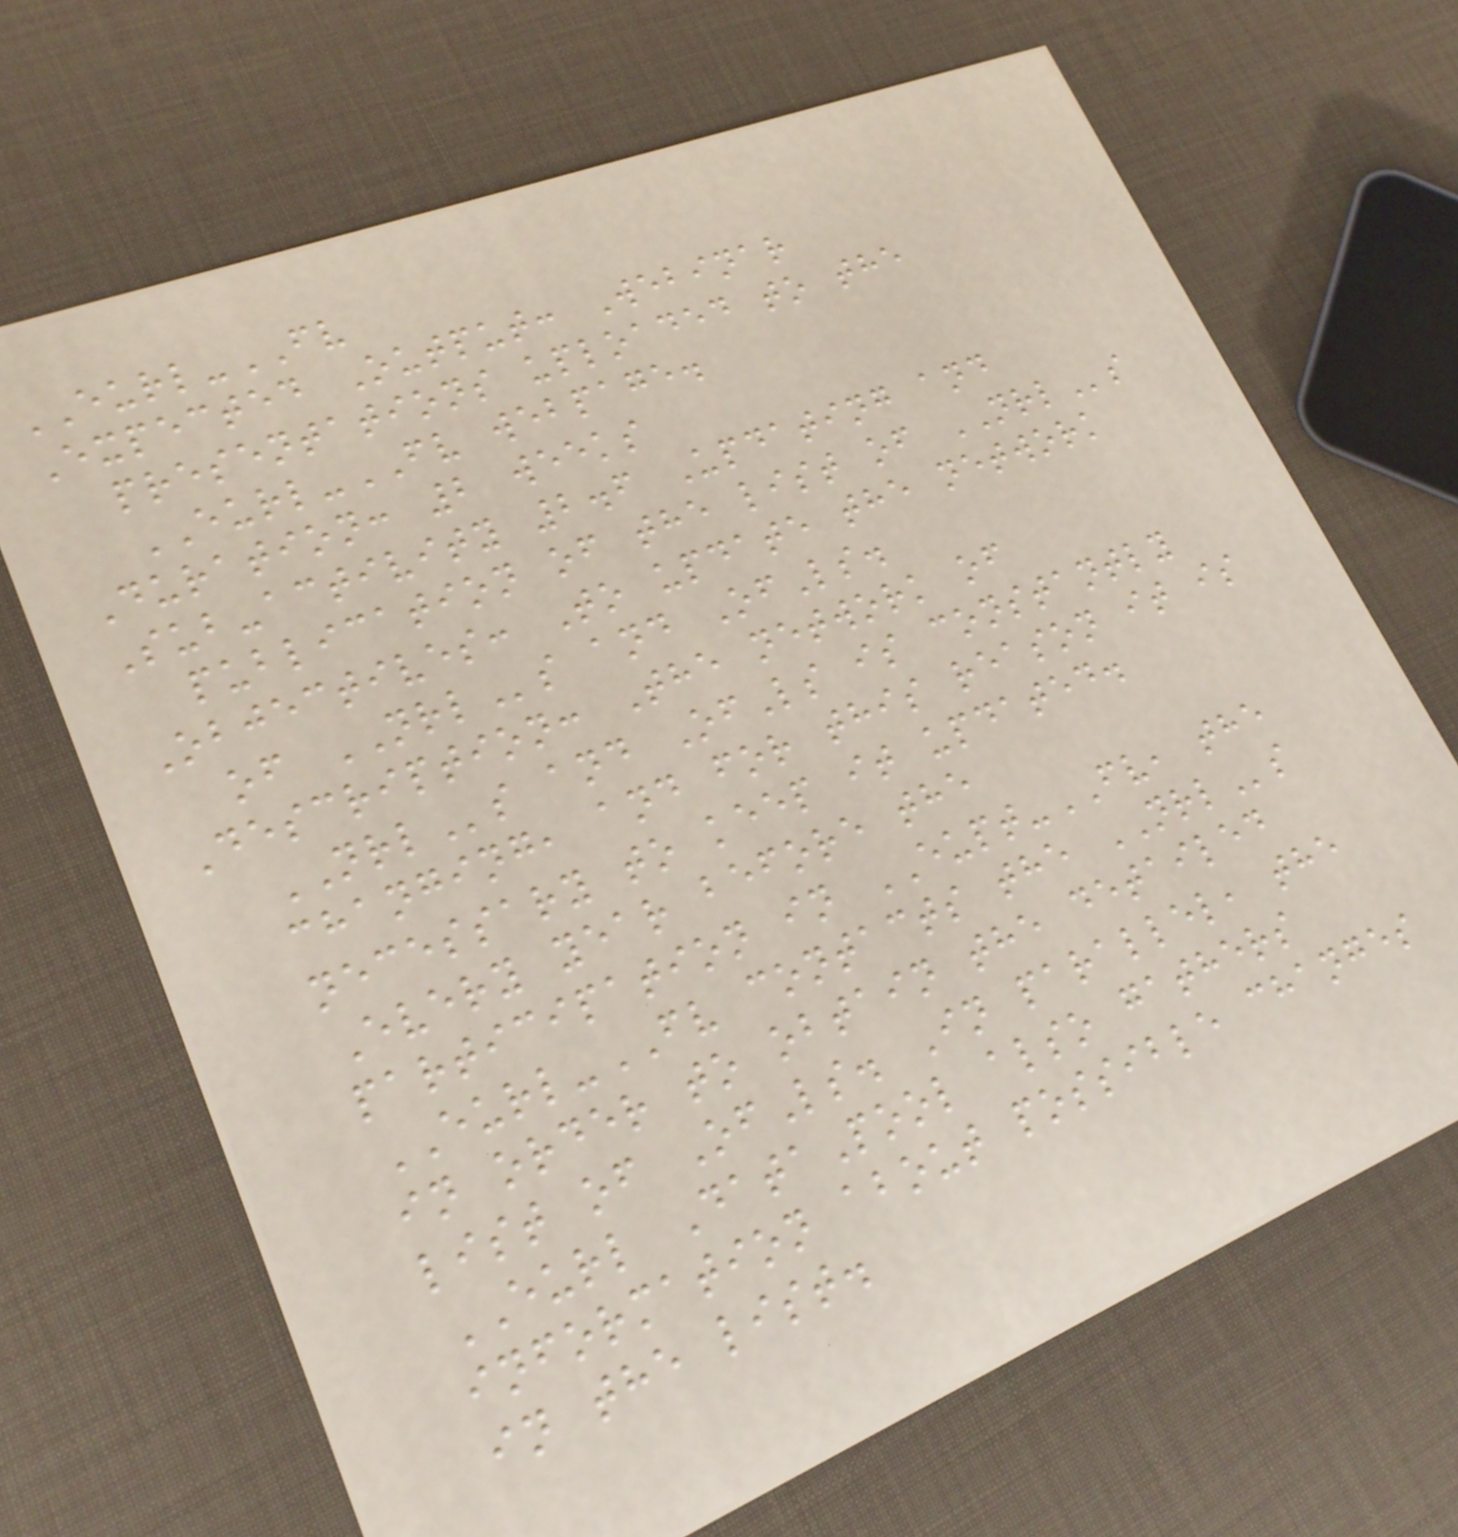EURL-FV
Expected Output: Webinar
presentations uploaded to the
EURL-FV webpage.
Duration: 2 weeks
Sub-activity 2.6 Updating and
publication of the list of NRLs
Objectives: To update the network
of NRLs and OfLs.
Description: The network of
NRLs and OfLs is constantly
changing, and for this reason it is
necessary to keep it updated.
Every year before the
participation in EUPT-FV, the
EURL-FV contacts the NRLs
in order to obtain the detailed
list of OfLs. In parallel, the
EURL DataPool also gathers
information about possible changes
in the list.
